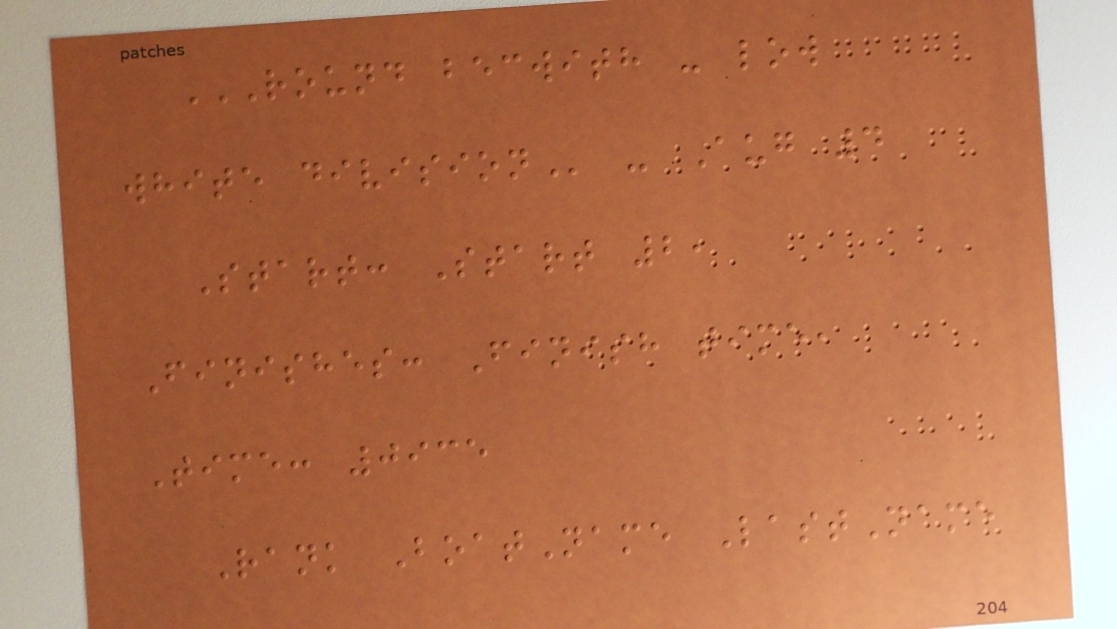ROUND BECWITH - LOW
WHITE DIVISION - Aug 4
Start: Start 2,
Finishes: Finish time,
Time: 0935
Rank BoatName LastName
